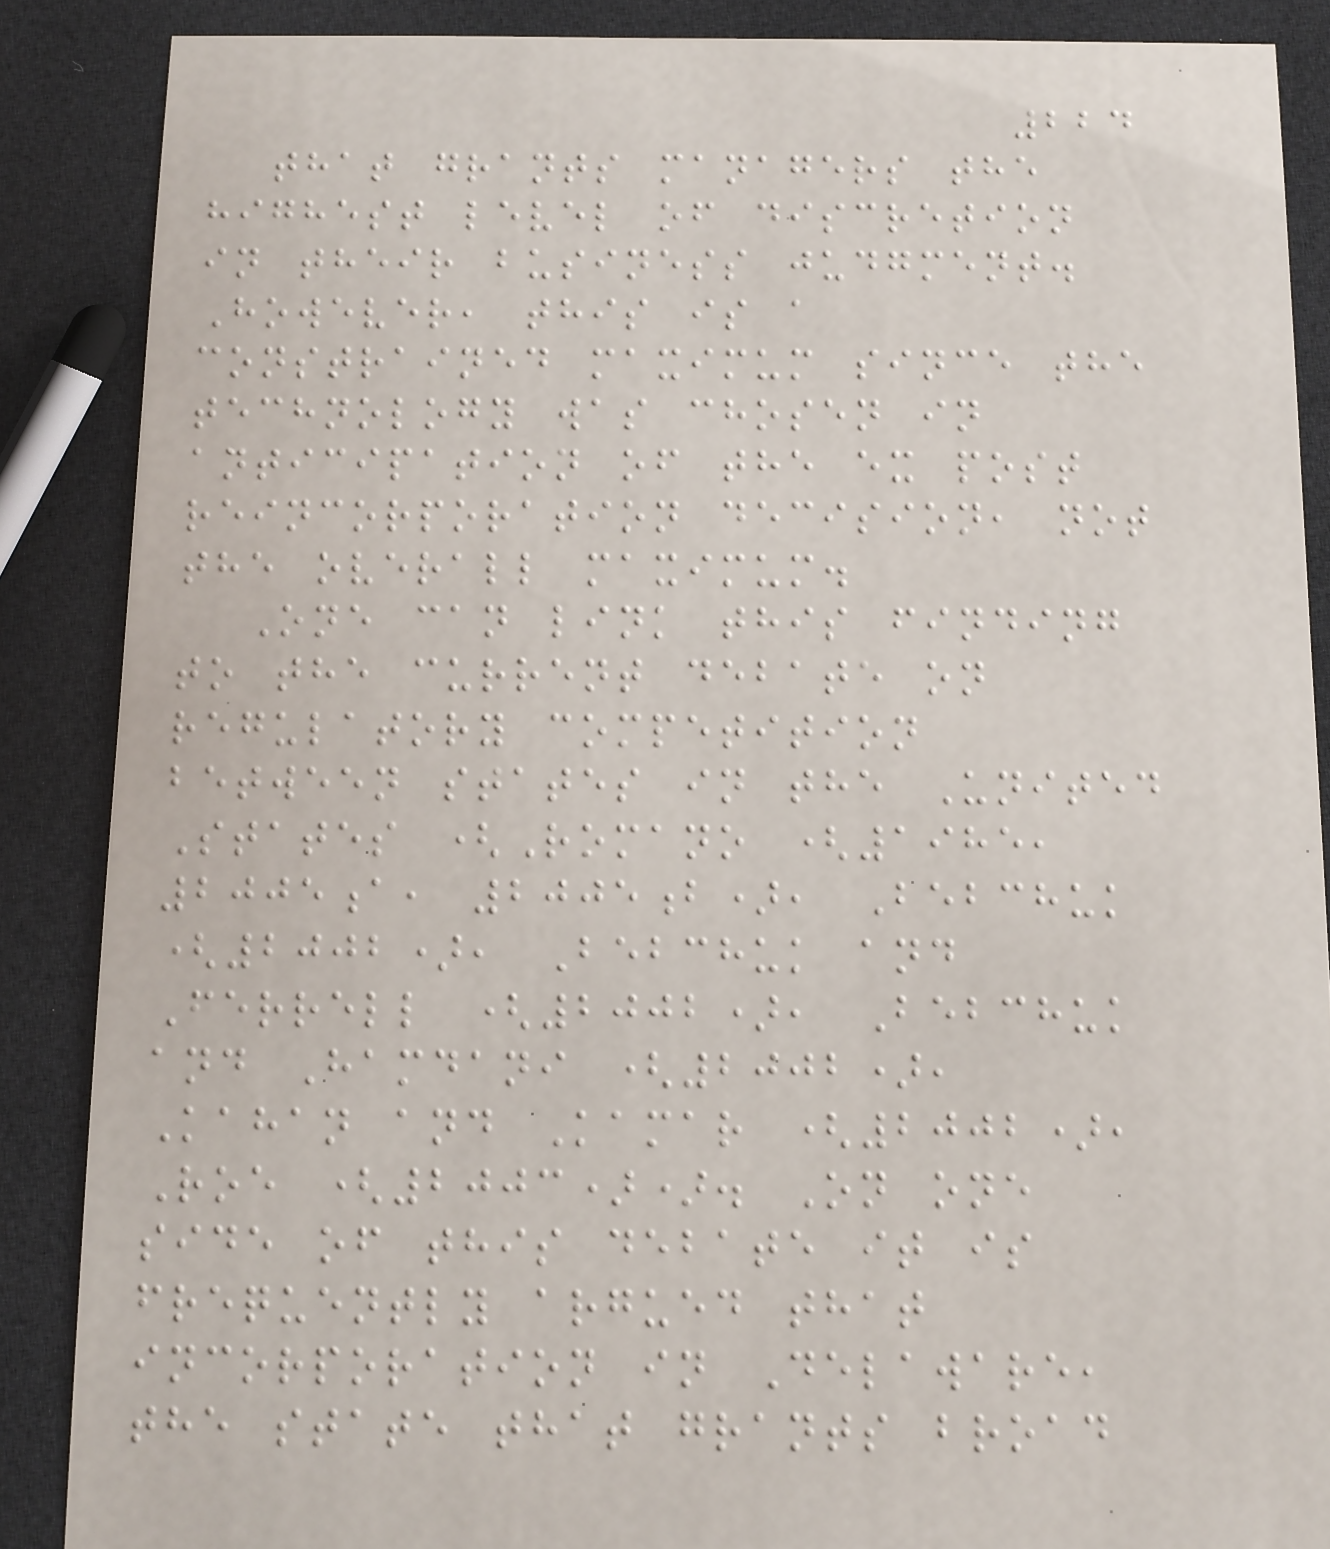224
that grants managers the
highest level of discretion
in their business judgment.
However, this is a
constrained maximum since the
technology was chosen in
anticipation of the ex post
reincorporation decision, not
the overall maximum.
One can link this finding
to the current debate on
regulatory competition
between states in the United
States (Romano (1985,
2005a, 2005b), Bebchuk
(2002), Bebchuk and
Ferrell (2002), Bebchuk
and Hamdani (2002),
Kahan and Kamar (2002),
Roe (2003)). On one
side of this debate it is
frequently argued that
incorporation in Delaware,
the state that grants broad
